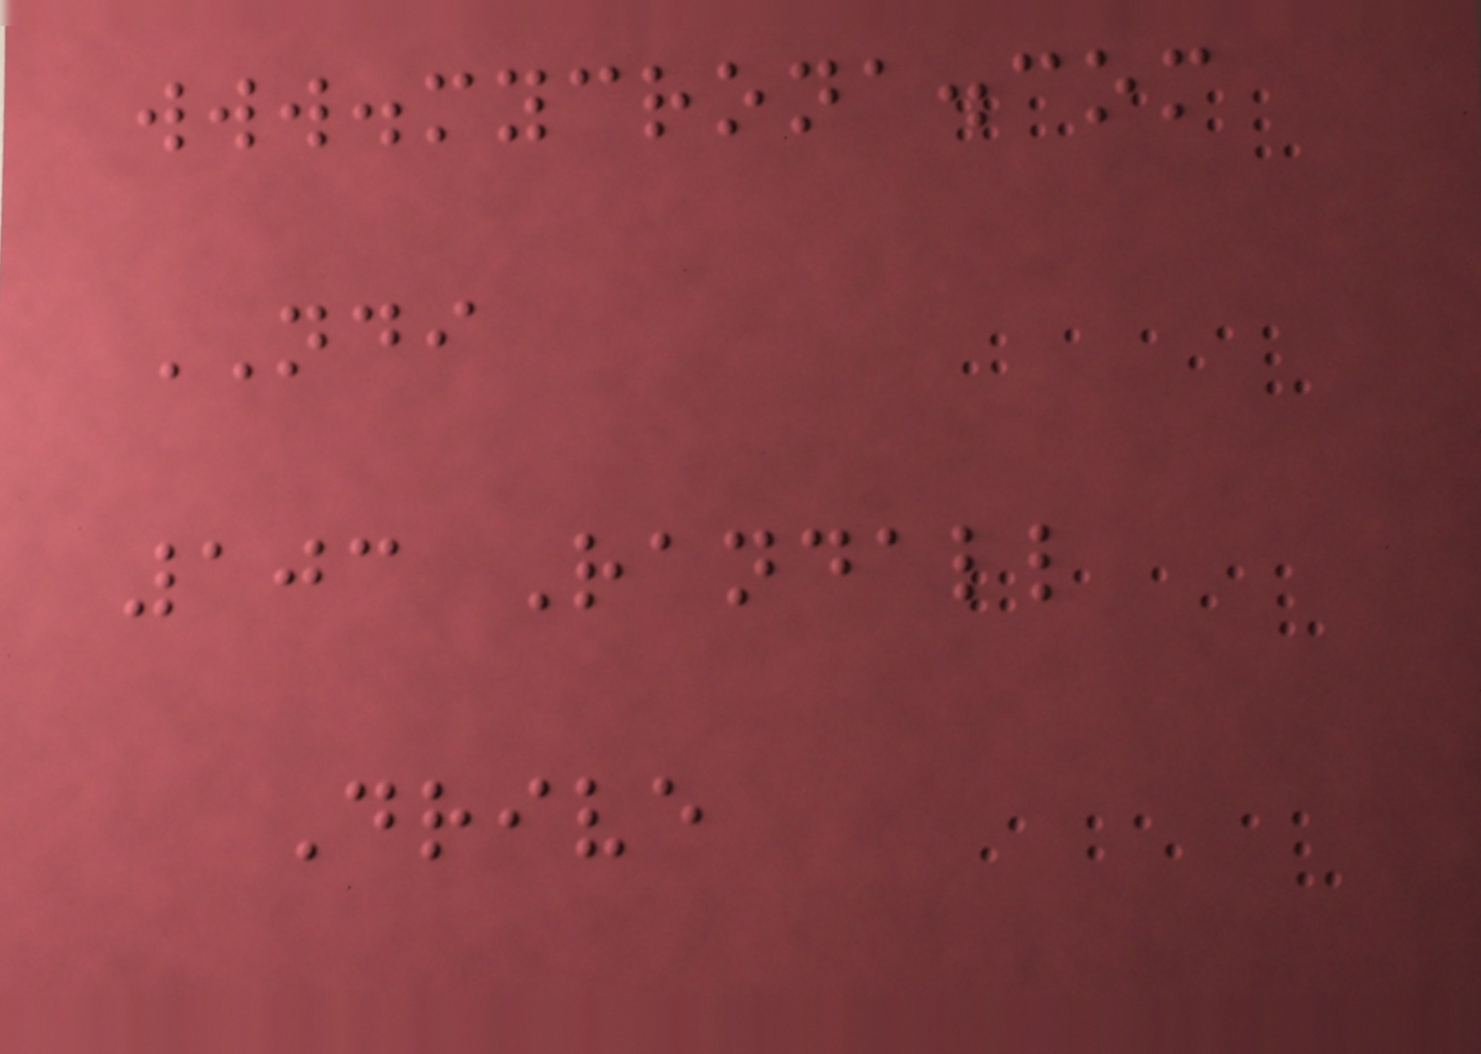www.mycrona.com
NDI
103 Randall
Drive
